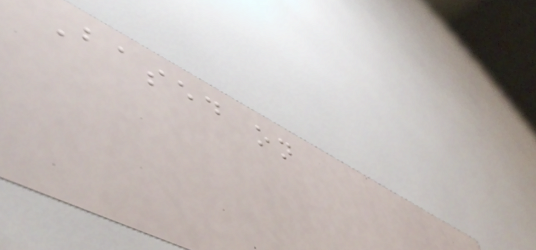Based on
